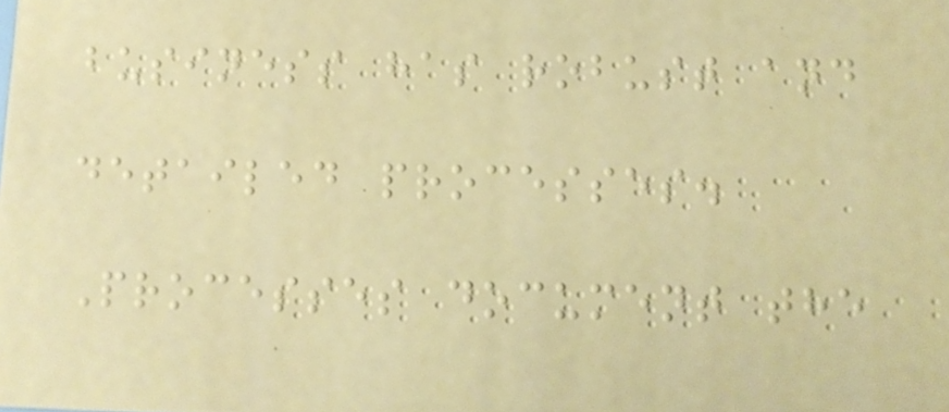business has robust and
detailed processes.
Processes document the
